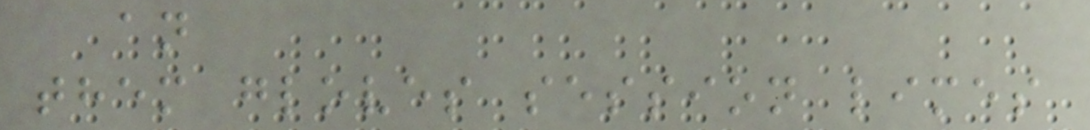an
them gloves session limes
